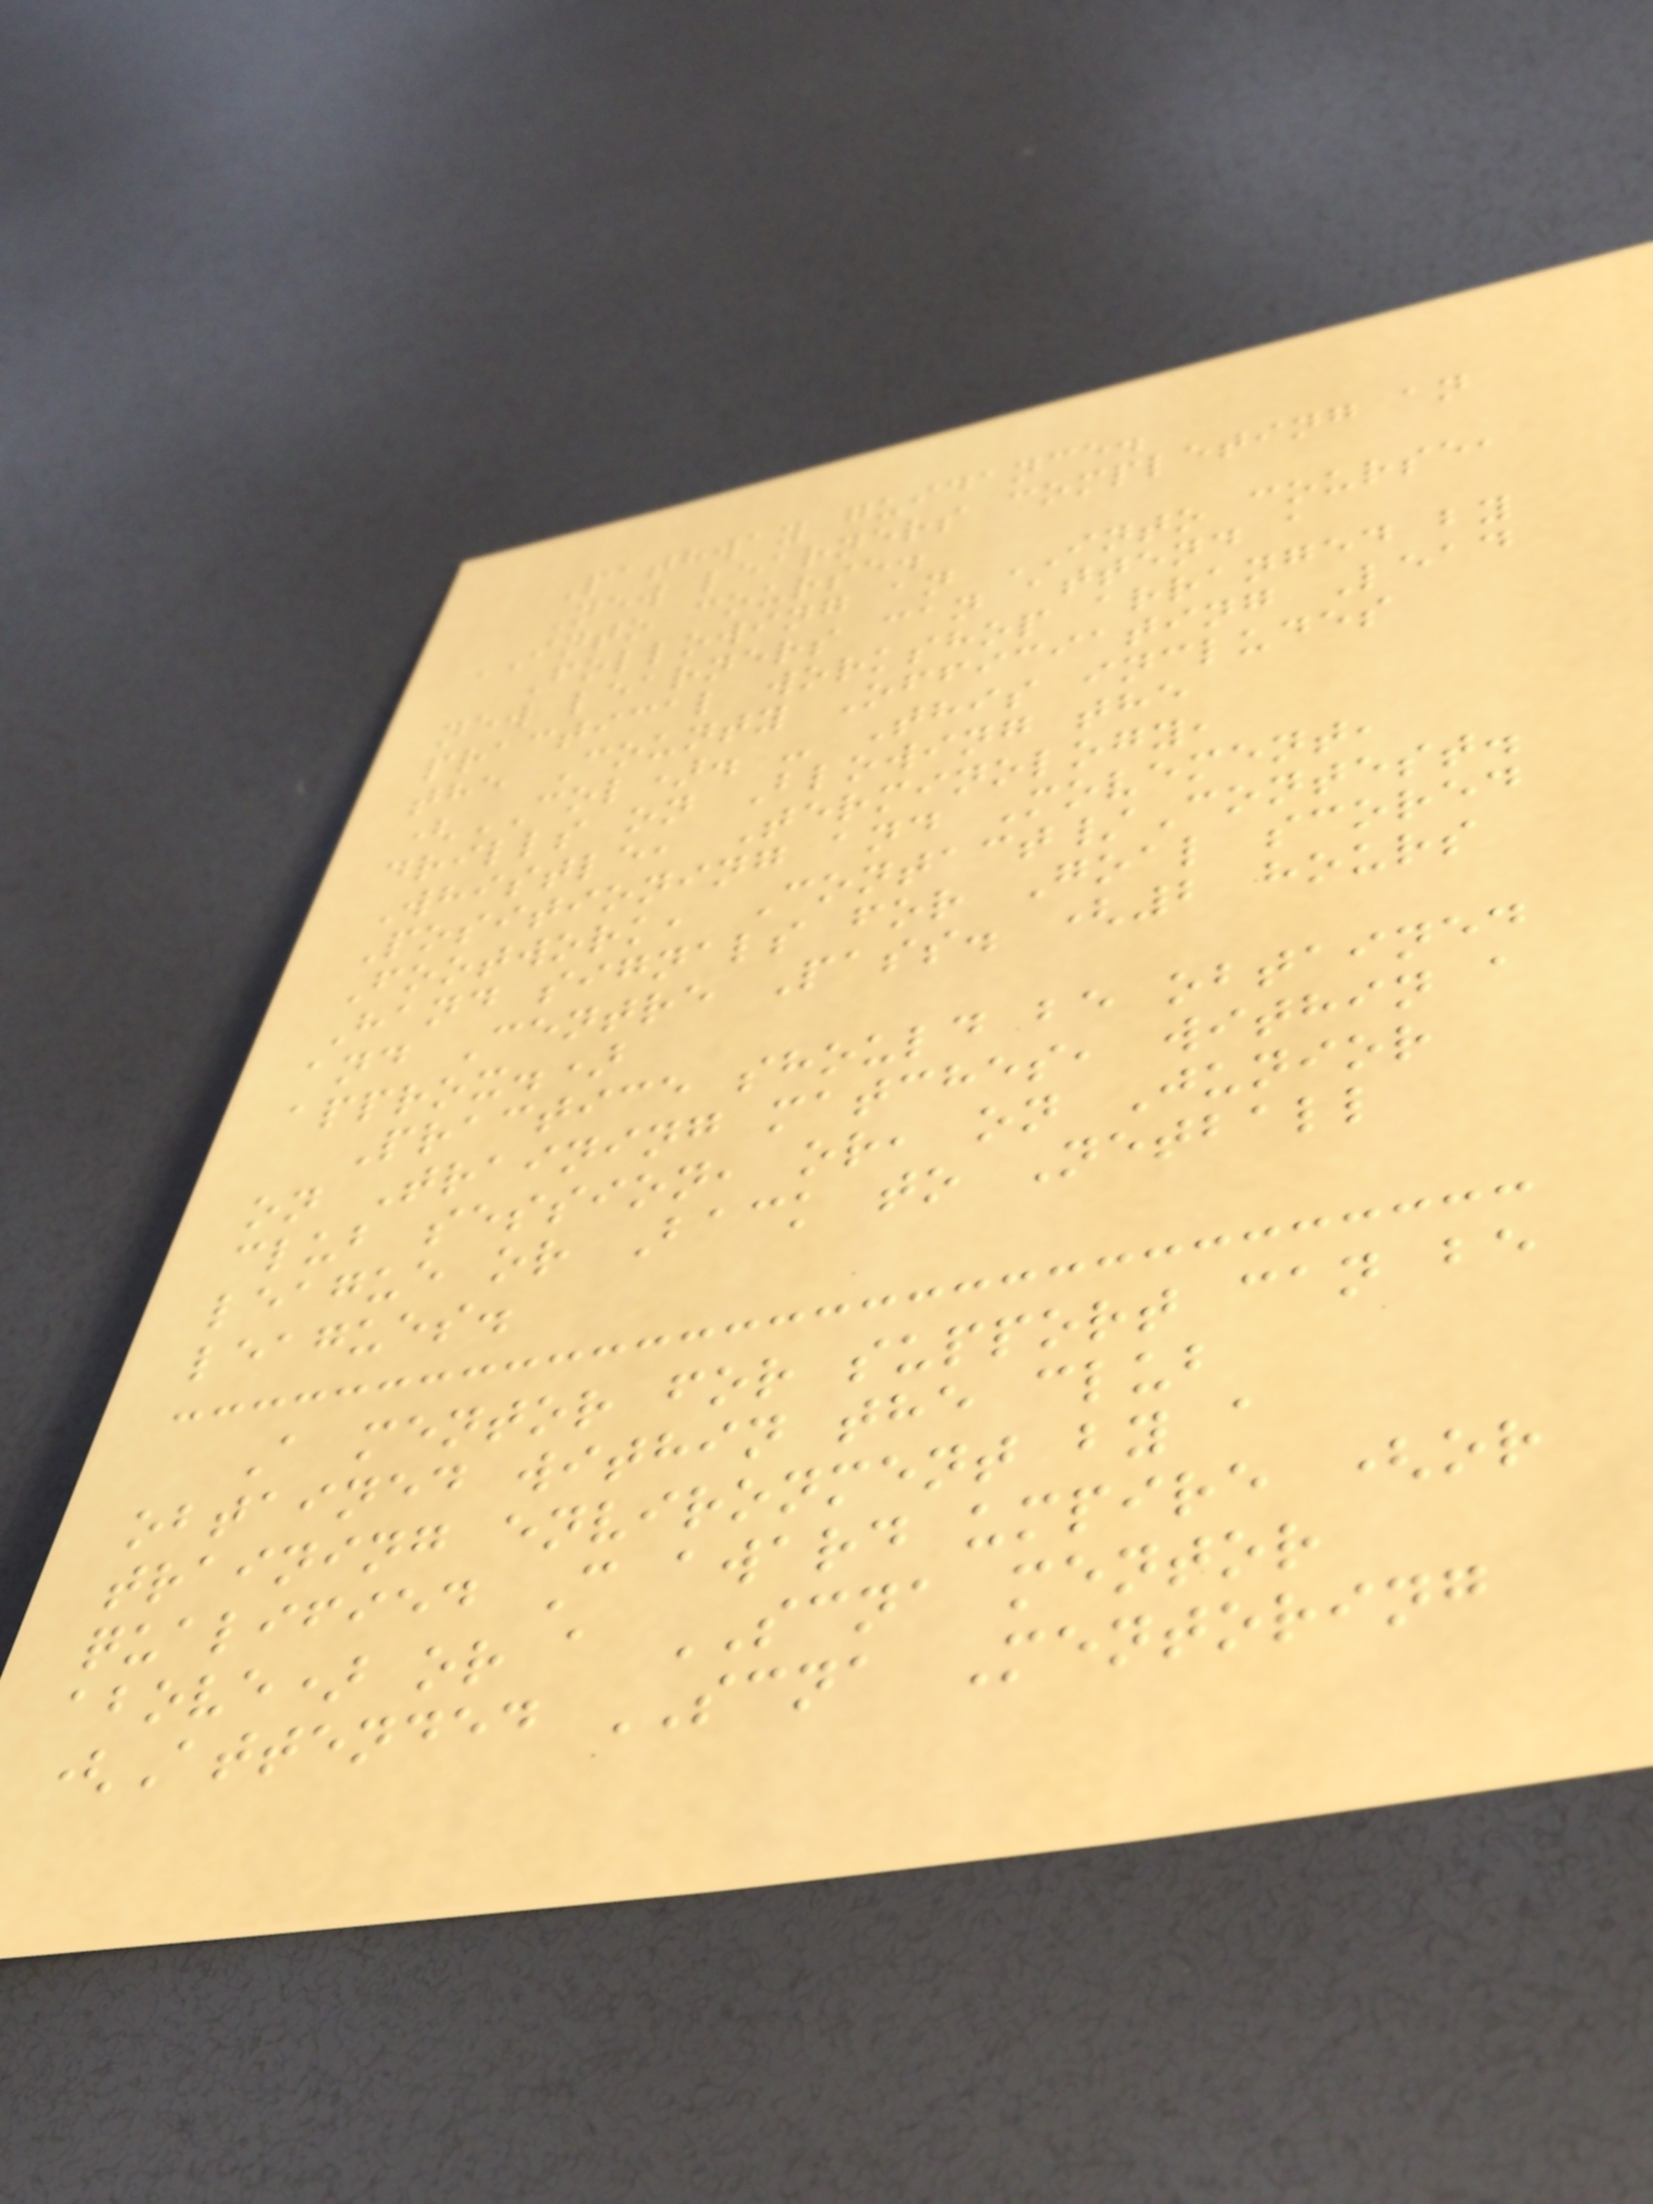Pathway guidance.
New learners completing an
INTO course.
Following an INTO course,
new learners can attend a
practical workshop arranged by
the County Officiating Lead
(COL). - This includes
drills on Blowing the
Whistle, Terminology,
Positioning and Movement,
Footwork, Contact/Contest.
Hand signals for Goal scored
and Centre Pass. (2 hours
approx.)
Practice should be obtained
on Training matches, within a
club session, or, on Junior
league or Back to Netball
leagues.
A mentor for support can be
obtained within the club
training environment by a
qualified C award umpire (or
above) or a SCNA mentor
(Attended SCNA Mentoring
